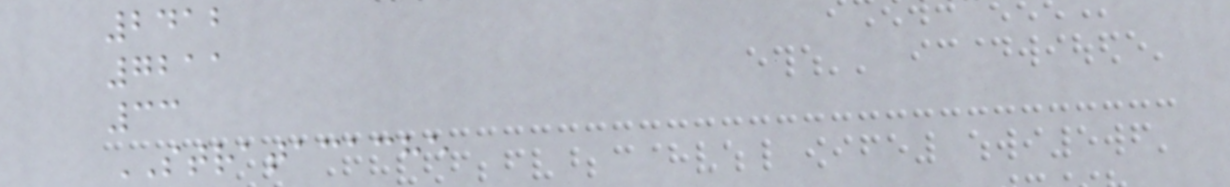2412
7211
33
STRATACACHE
